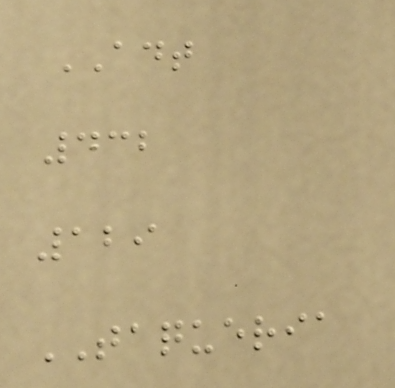ADT
432
129
TAQUERIA
